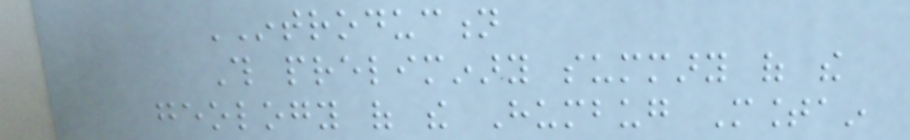INTRODUCTION
This preliminary summary of the
geology of the Humbug Mountain
